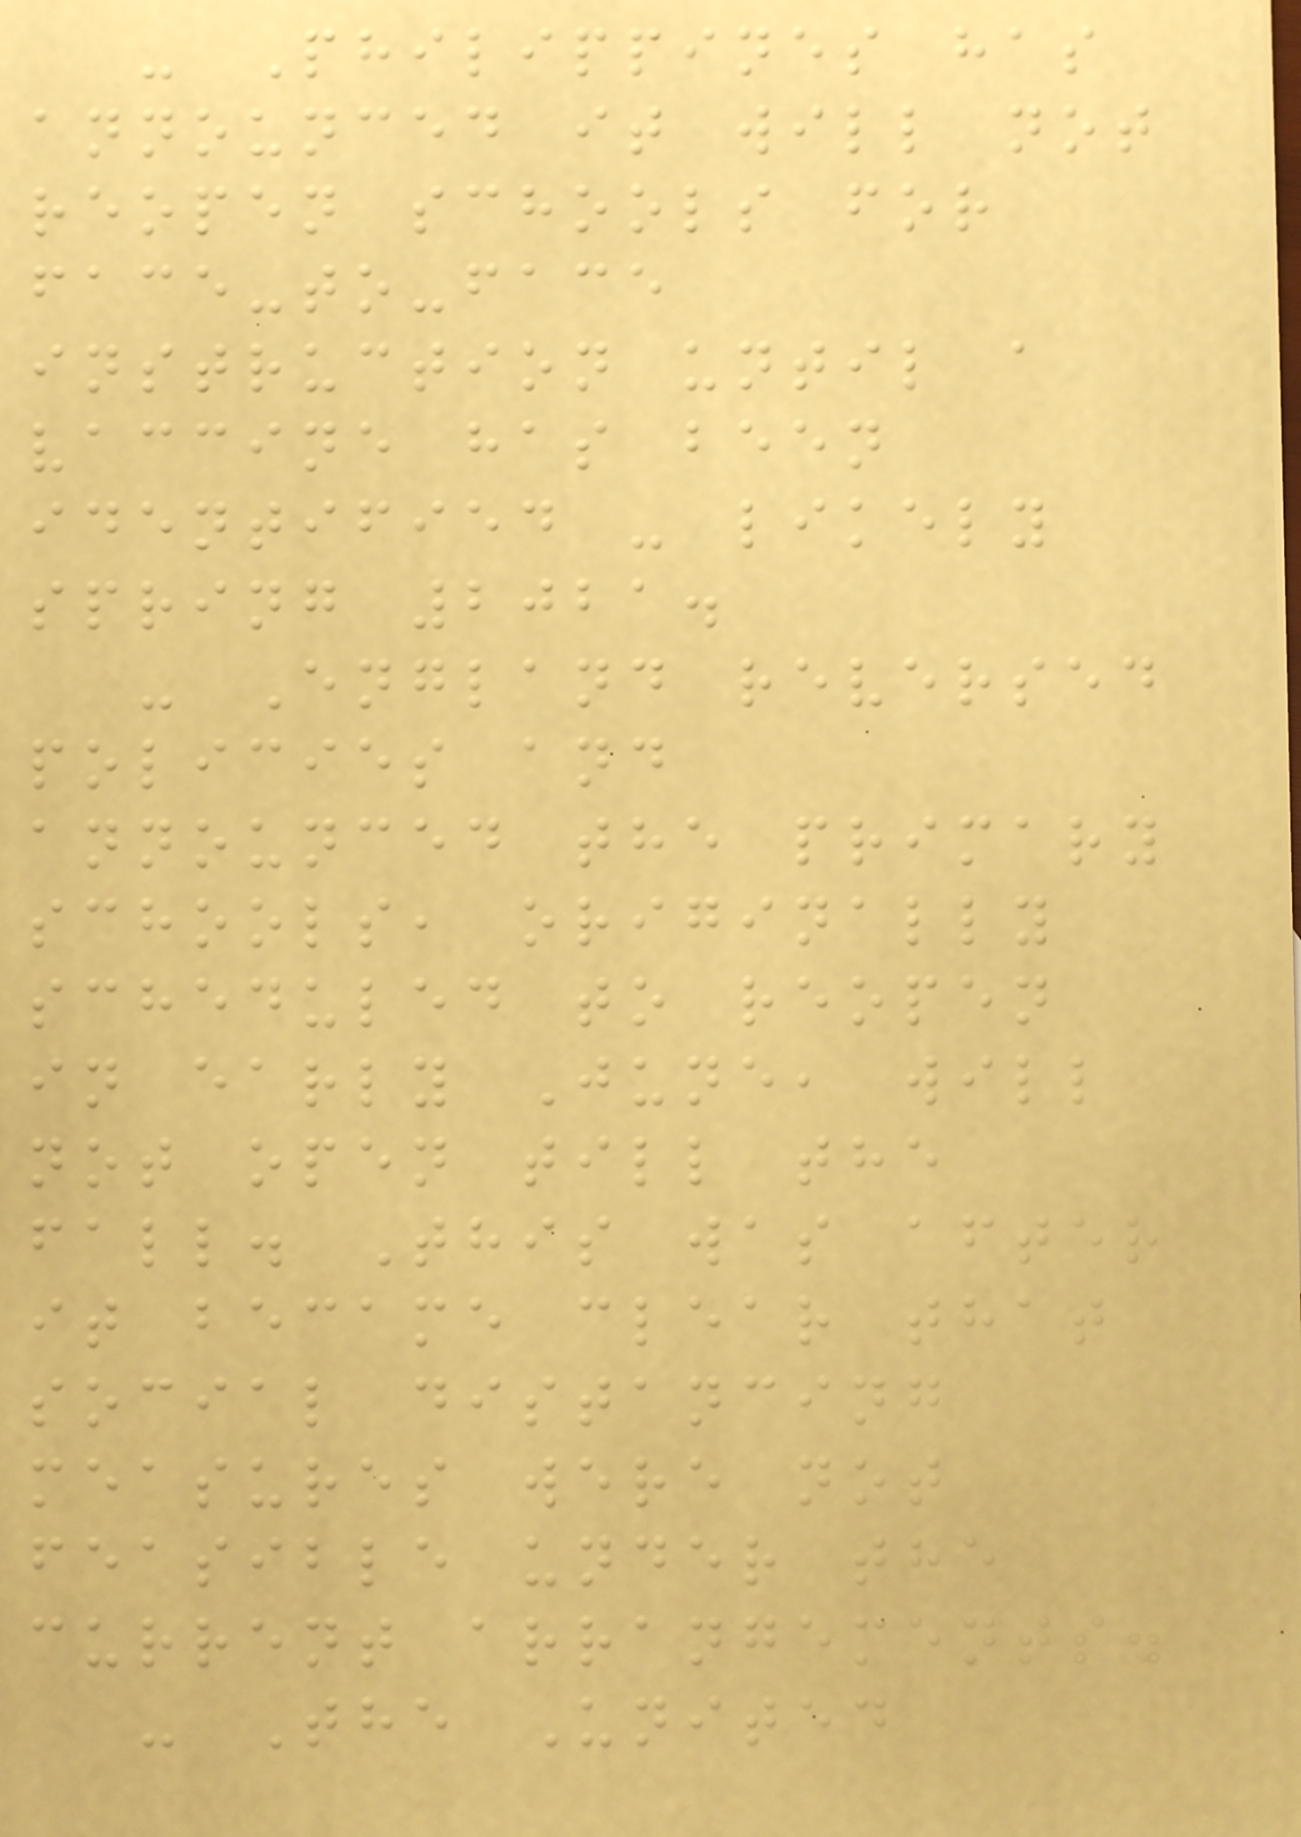- Philippines has
announced it will not
reopen schools for
face-to-face
instruction until a
vaccine has been
identified - likely
spring 2021.
- England reversed
policies and
announced the primary
schools, originally
scheduled to reopen
in early June, will
not open till the
fall. This was after
it became clear that
social distancing
measures were not
feasible under the
current arrangements.
- The United
